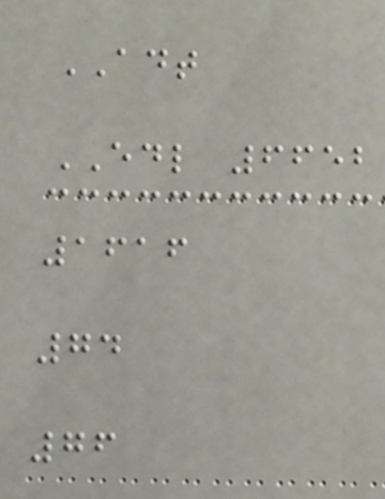ADT
EDL 6652
1616
74
76
